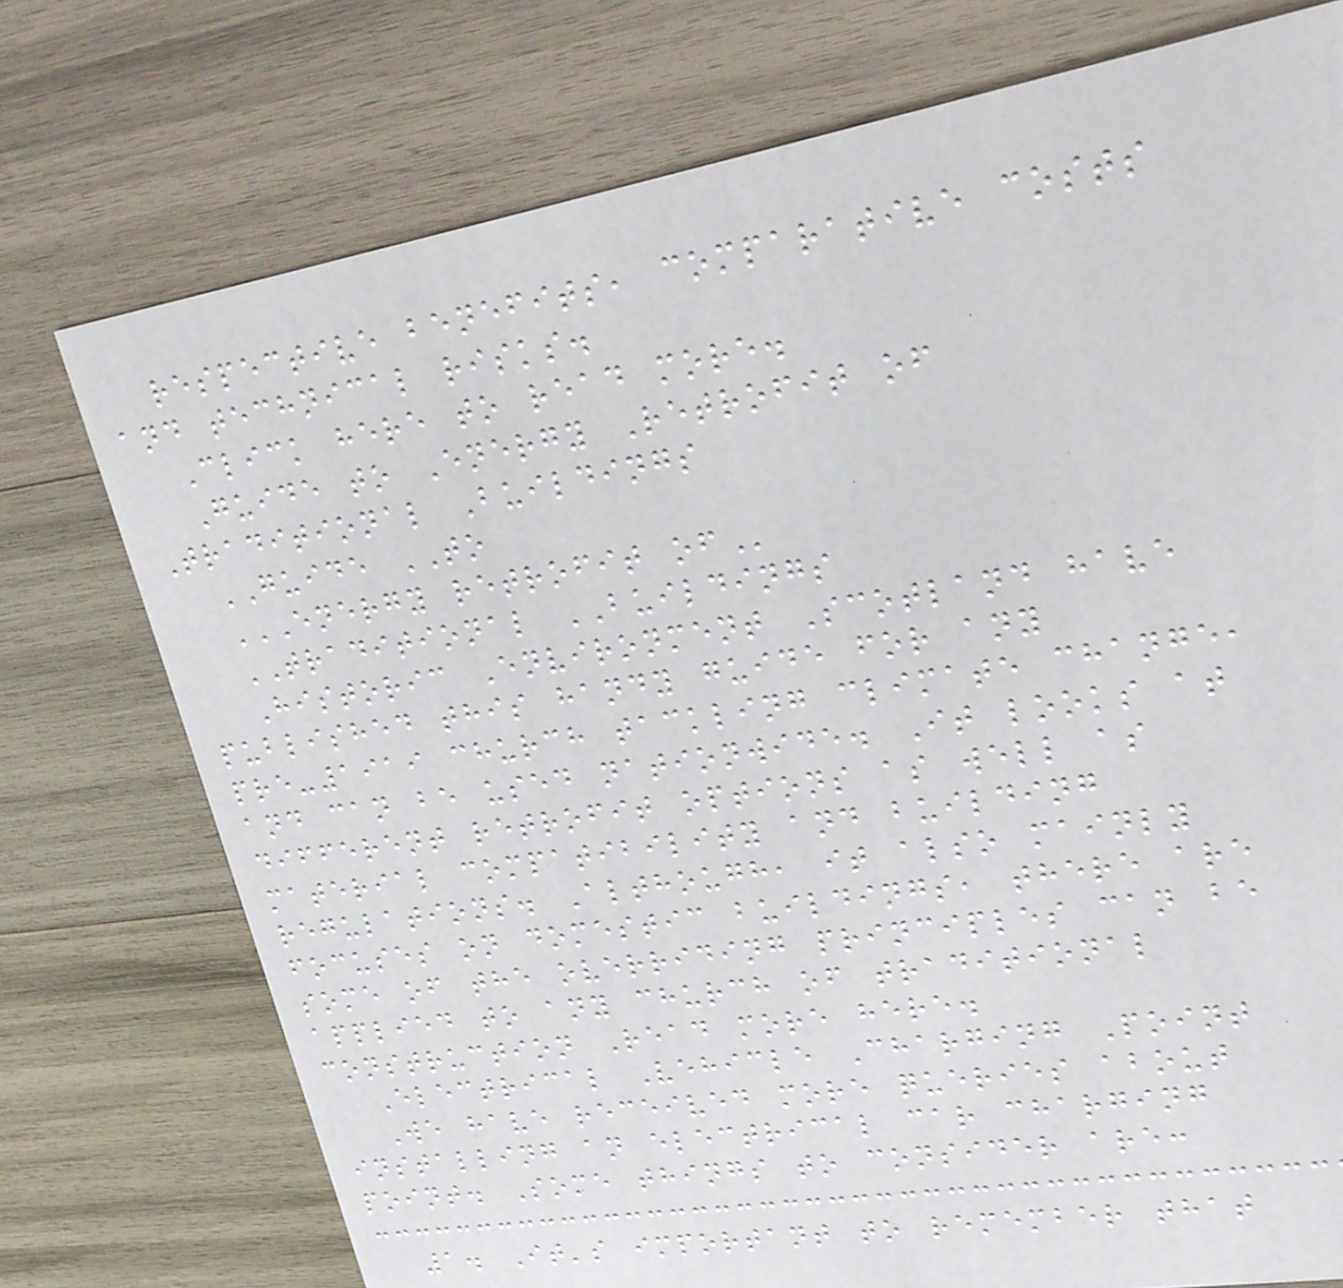respective benefits, comparative costs
and technical risks.
Click here to read more.
Guide to Energy Retrofit of
Traditional Buildings
GUIDE TO
ENERGY RETROFIT OF
TRADITIONAL BUILDINGS
Historic Environment Scotland have
published this handy guide for any
pre-1919 church tackling climate change,
and can be used nationwide. It looks at
different retrofit options as well as
material compatibility and building
regulations. Although, it also mainly
focuses on domestic buildings, there are
some of the overriding principles can be
applied to any church of traditional
construction Read more here.
Electrical Vehicle Charging Point
We have received more queries about
installing an electrical car charging
point. Some things to consider are:
1. It's important to remember that
